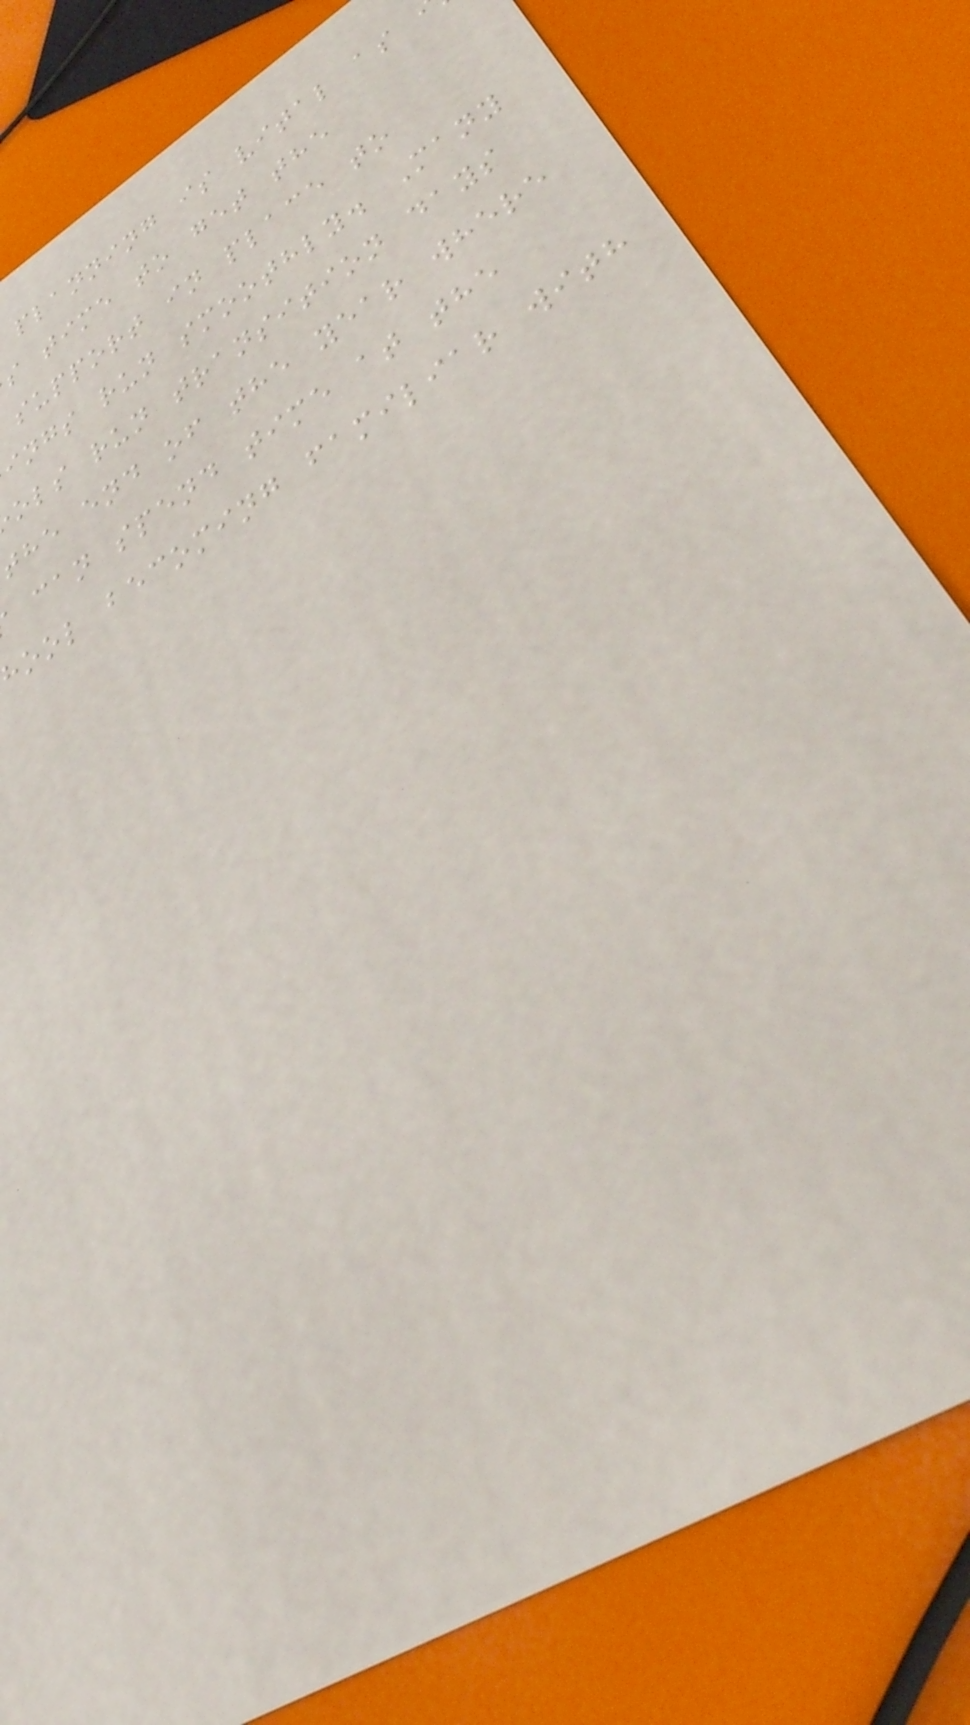planning is vital as
s time to get the
support in place to
ings run smoothly. Many
ols run transition days
the end of the year where
can spend time at the
hool becoming familiar with
